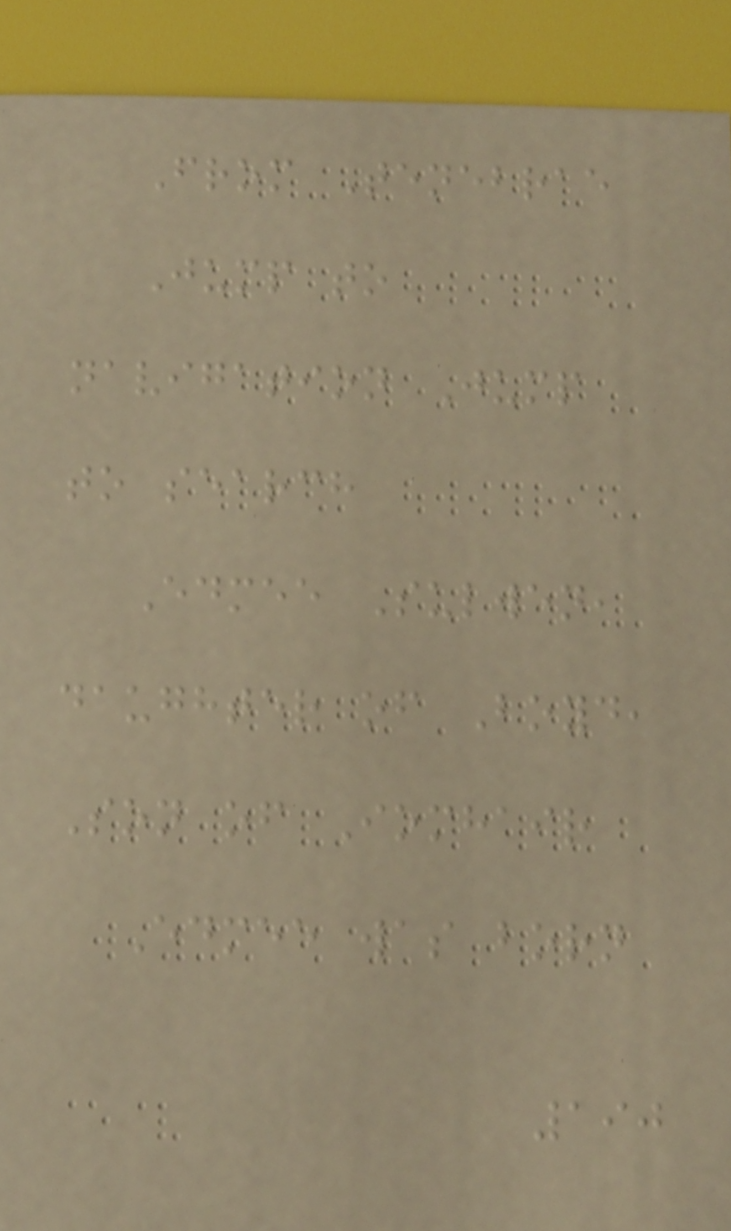From Tenebrae
Jump to
navigation Jump
to search
Edmee Sulwen,
daughter of Boyd,
Son of Iomhair
Edmee was born
190
